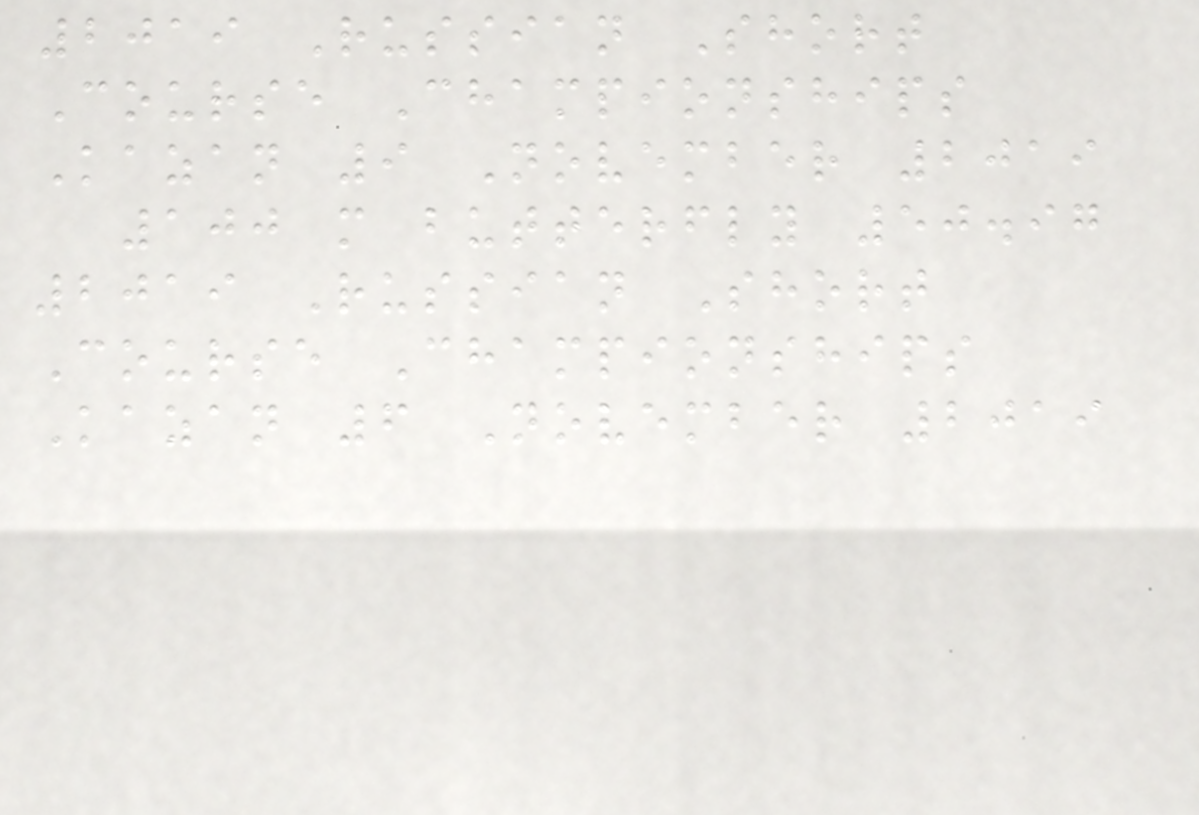2019 Russian Short
Course Championships
Kazan 9 November 2019
100 m butterfly 50.97
2019 Russian Short
Course Championships
Kazan 6 November 2019
